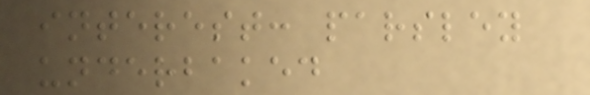interest: parsley
underbaked
